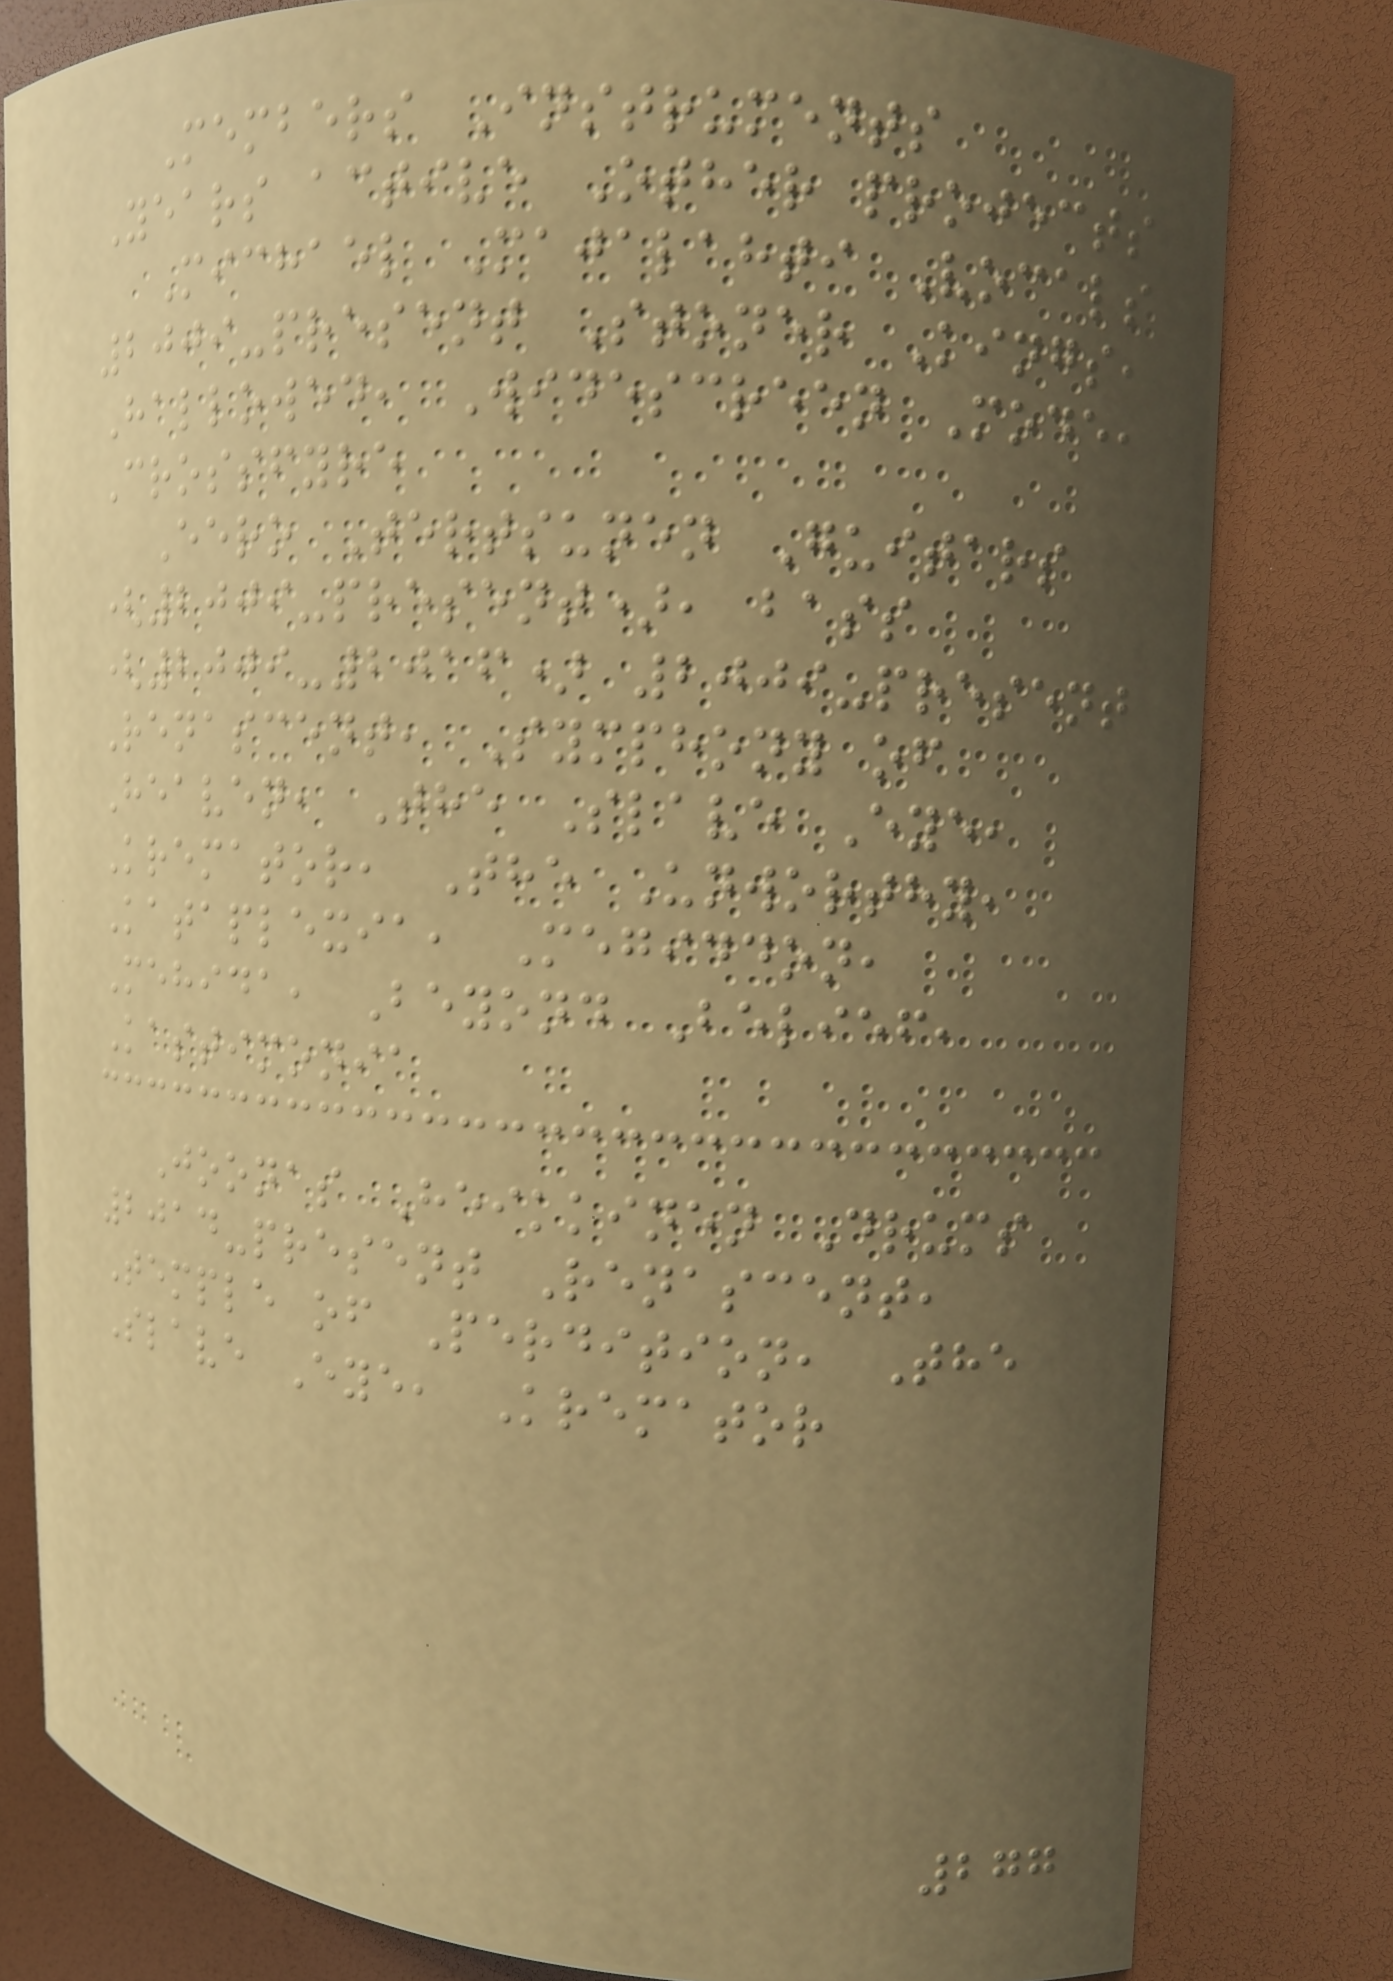Members Instruments
Years active Other projects
Michael Majalahti Vocals
2009-present Stoner Kings,
Hallowed, Widescreen Mode,
Crossfyre
Eero Tertsunen Guitars
(2009-present), bass
(2009-2016) 2009-present
Renascent, Symphony of
Heaven, The Slave Eye,
Kremator, The Unworthy,
Kataplexia, Megiddon,
Mehida, Beyond Belief,
Kastimonia
Joonas Heikkinen Drums
2014-present Renascent,
Temple of Perdition, The
Slave Eye, Kremator
277
